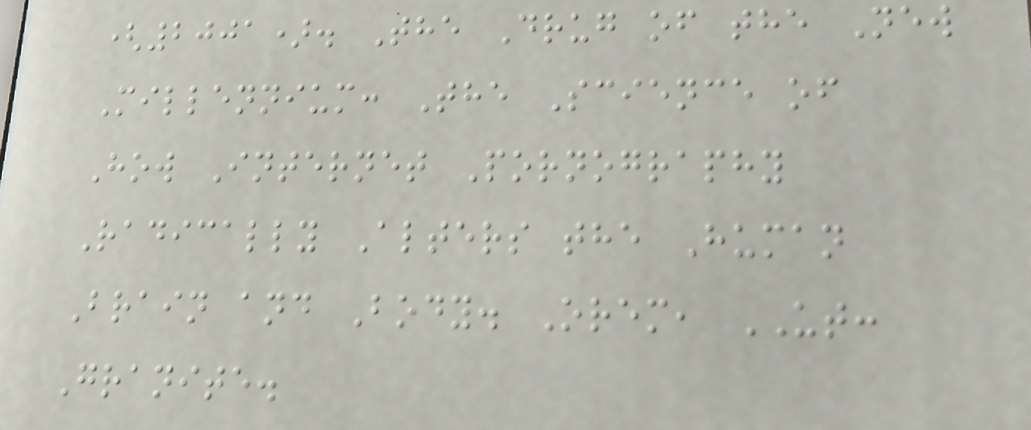(2001). The Drug of the New
Millennium: The Science of
How Internet Pornography
Radically Alters the Human
Brain and Body. Orem, UT:
Granite.
